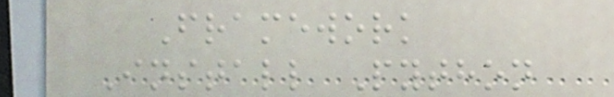Framework
Install Python
